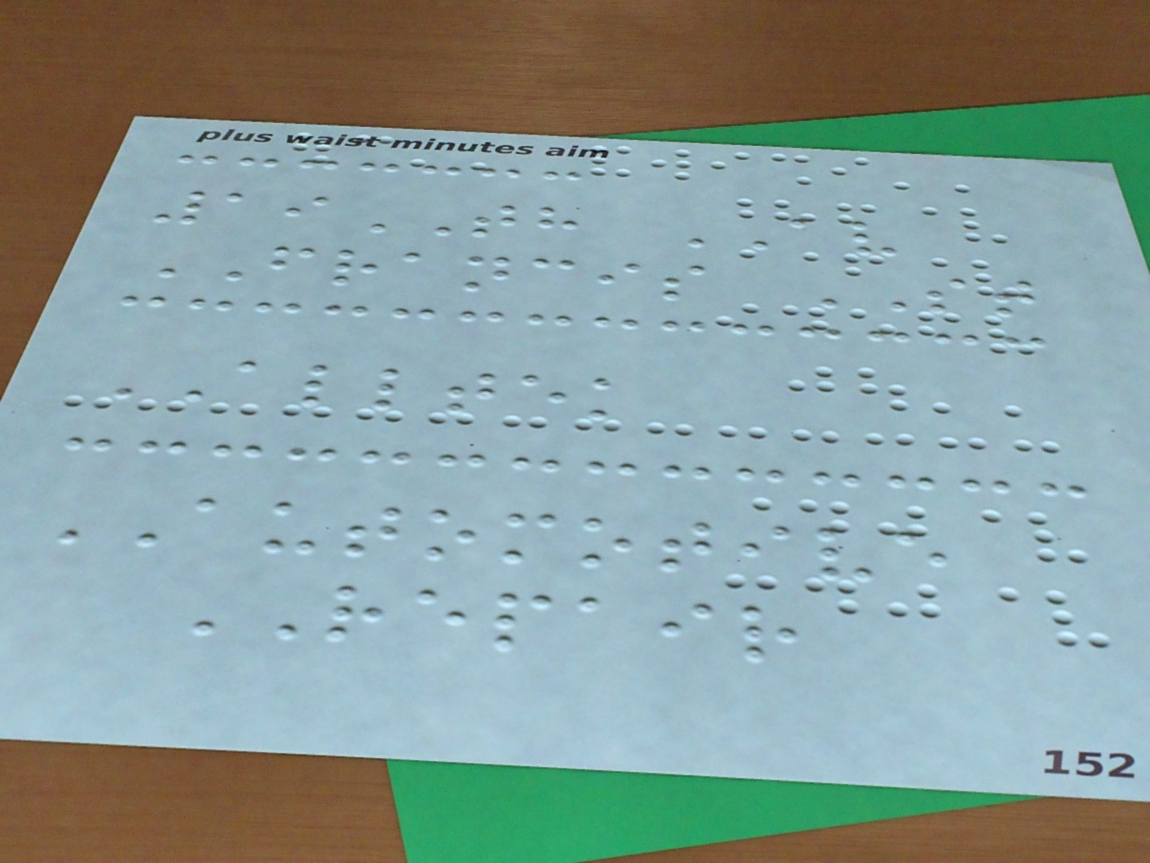19TH AV
FRANCIS ST
ALLTEK
AUTOMOTIVE
REPAIR
